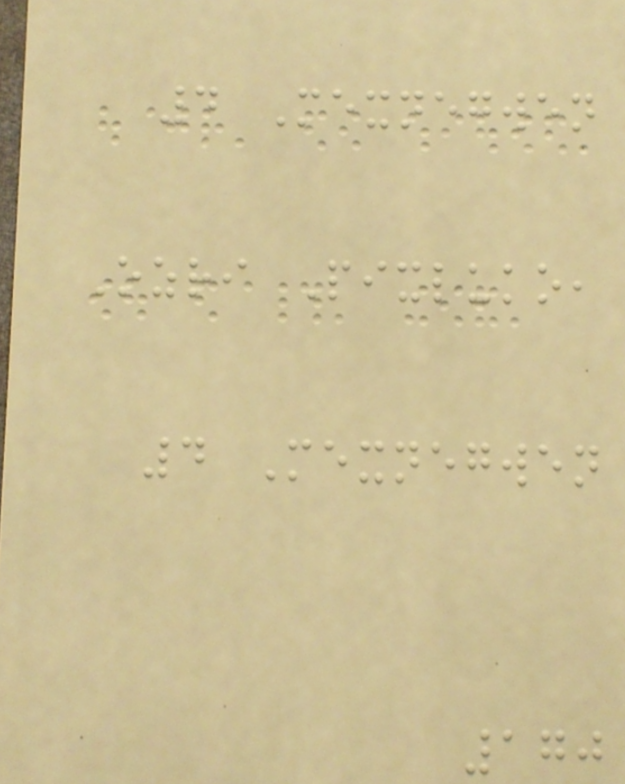4 Mexnegwen
Ozri Pixluko,
4 Mexnegwen
170
